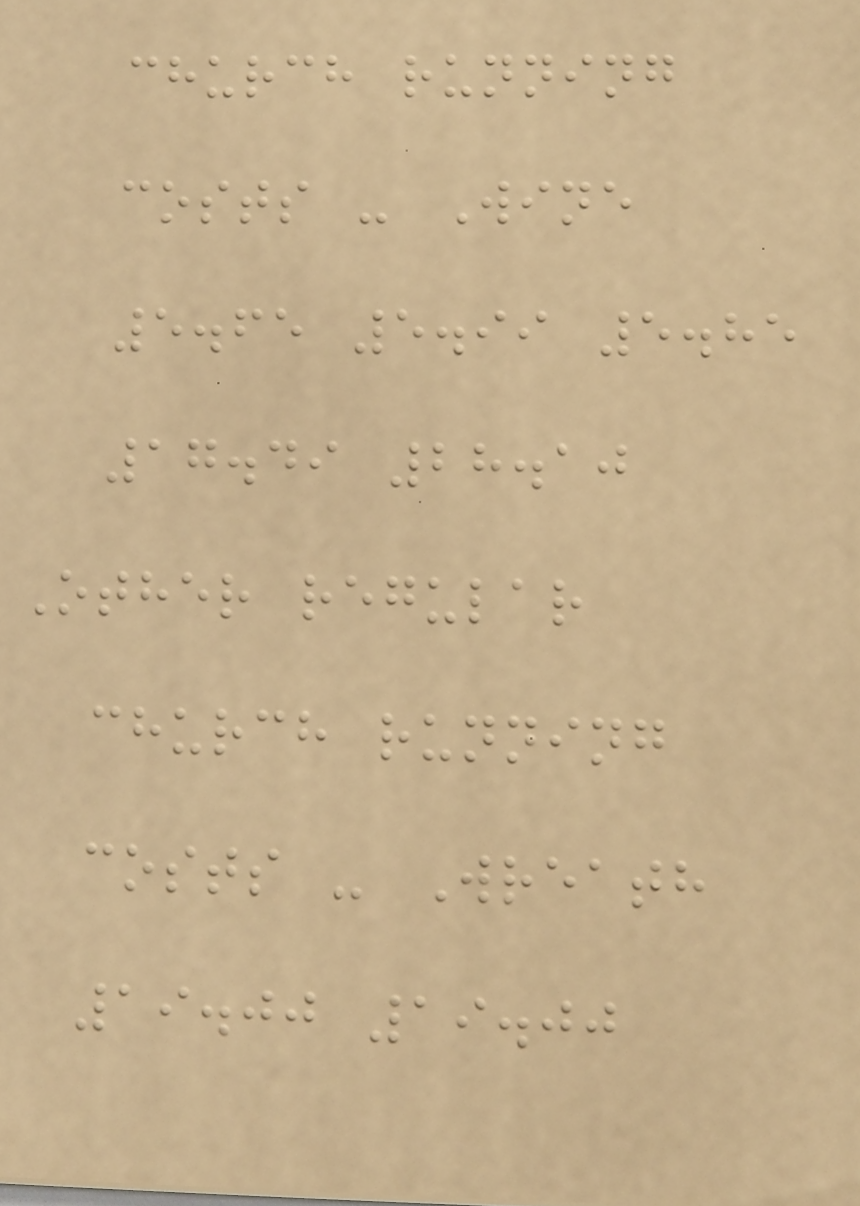church running
costs - Wine
5.65 5.99 5.85
17.49 28.10
Other regular
church running
costs - Wreath
19.00 19.00
